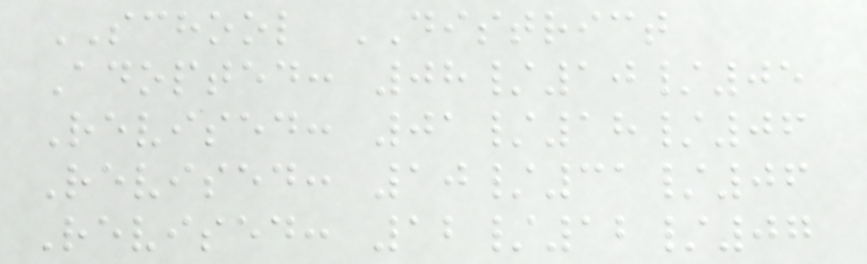SCHOOL DISTRICT
Adopted: 08/10/05
Revised: 01/18/06
Revised: 10/31/06
Revised: 12/12/07
